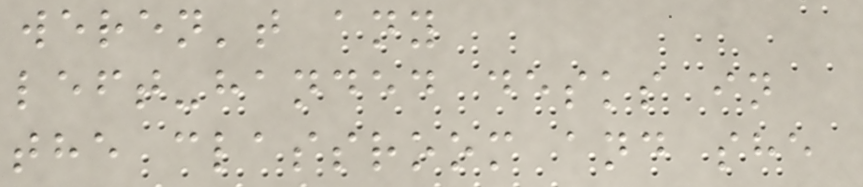weren't any
left-handed desks in
the classroom and she
